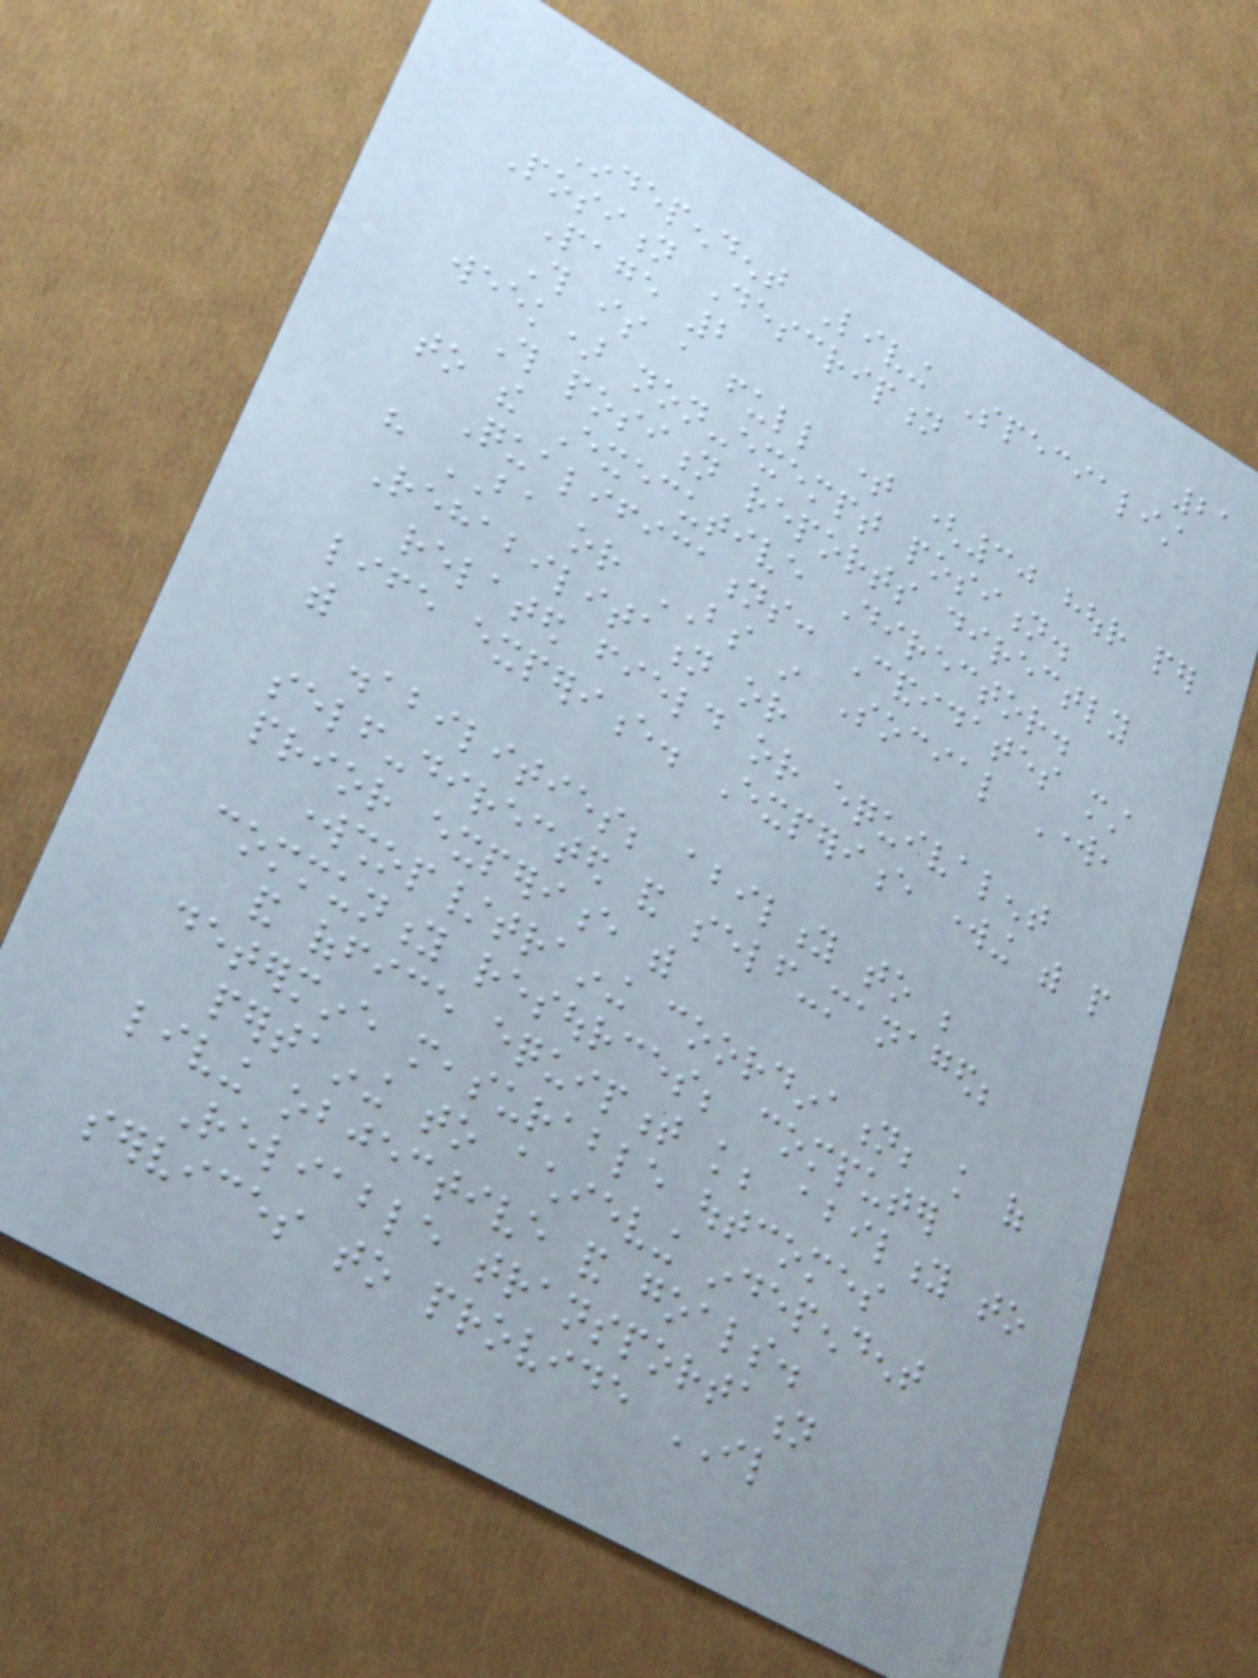21
Independent Living Specialist
Position Description
Page 2
This is a full time (30 hour per
week) non-exempt position.
This position reports directly
to the Executive Director.
Qualifications: Candidates must
have BA or BS in Social Work,
Rehabilitation or
related field or equivalent
life experience. Experience working with people
with
disabilities; ability to be
self-directed and self-managed;
prior experience with
workshop/training coordination; knowledge of
community resources; computer
and office equipment knowledge; ability to
determine measurable outcomes
pertaining to achieving independent
living objective and goals.
Reliable transportation
services to provide IL
